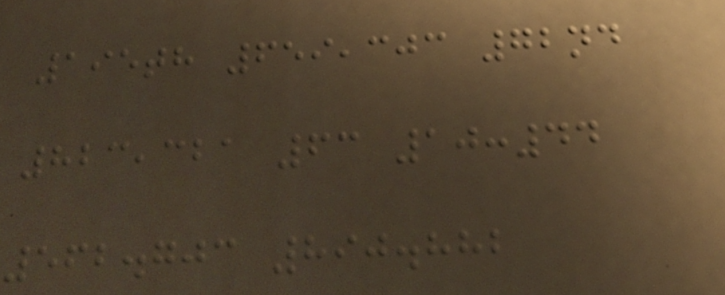195th 659,303 72nd
823,321 63 10:44
562.703 890.882
